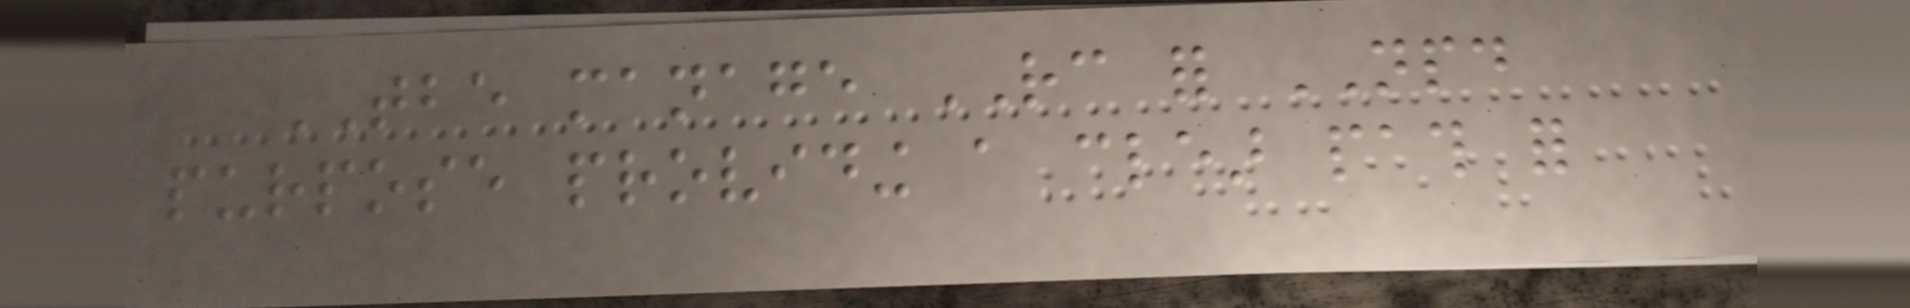TBE manage RC for NPD
purpose providing a clear path for
